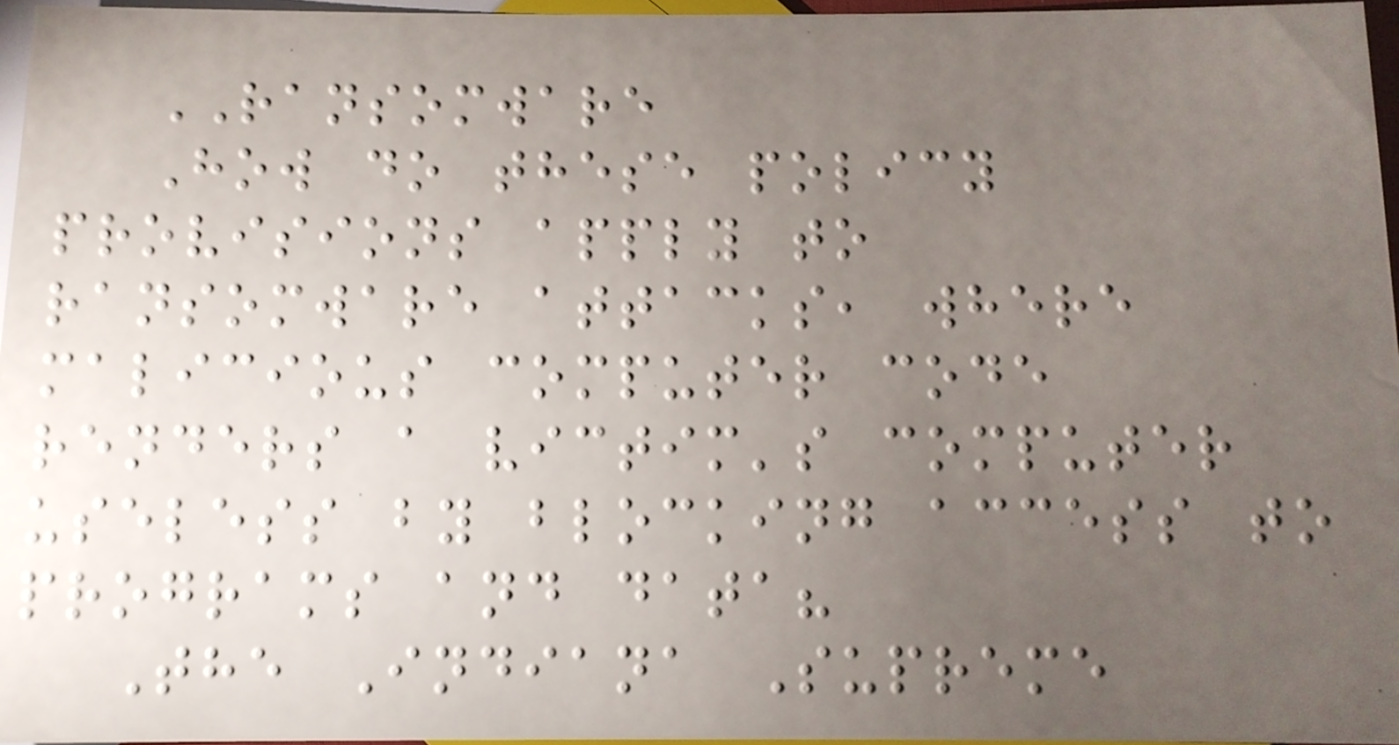RANSOMWARE
How do these policy
provisions apply to
ransomware attacks, where
malicious computer code
renders a victim's computer
useless by blocking access to
programs and data?
The Indiana Supreme
